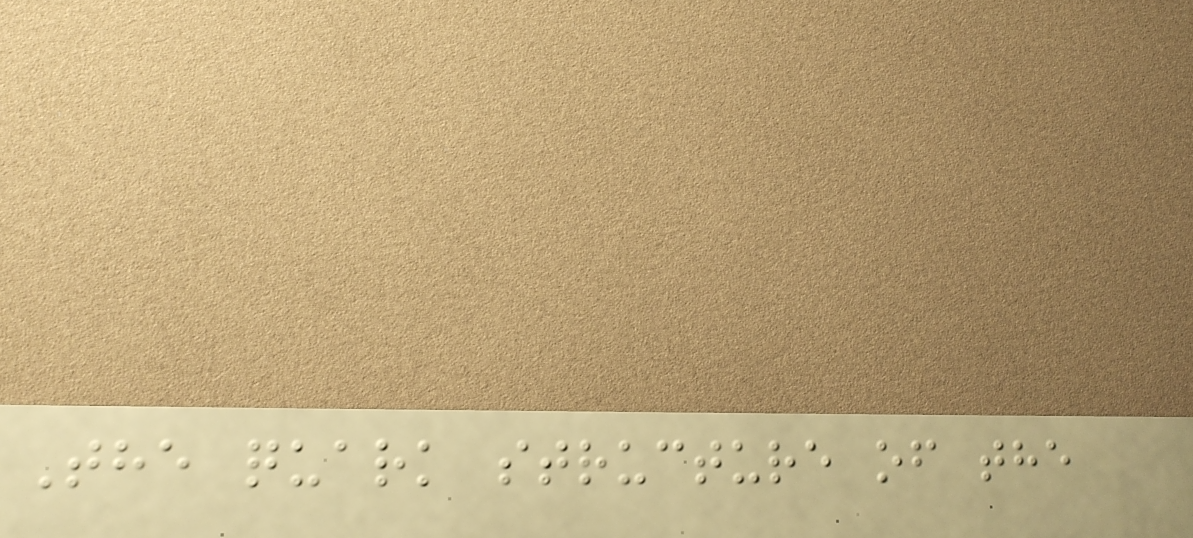The quark structure of the
